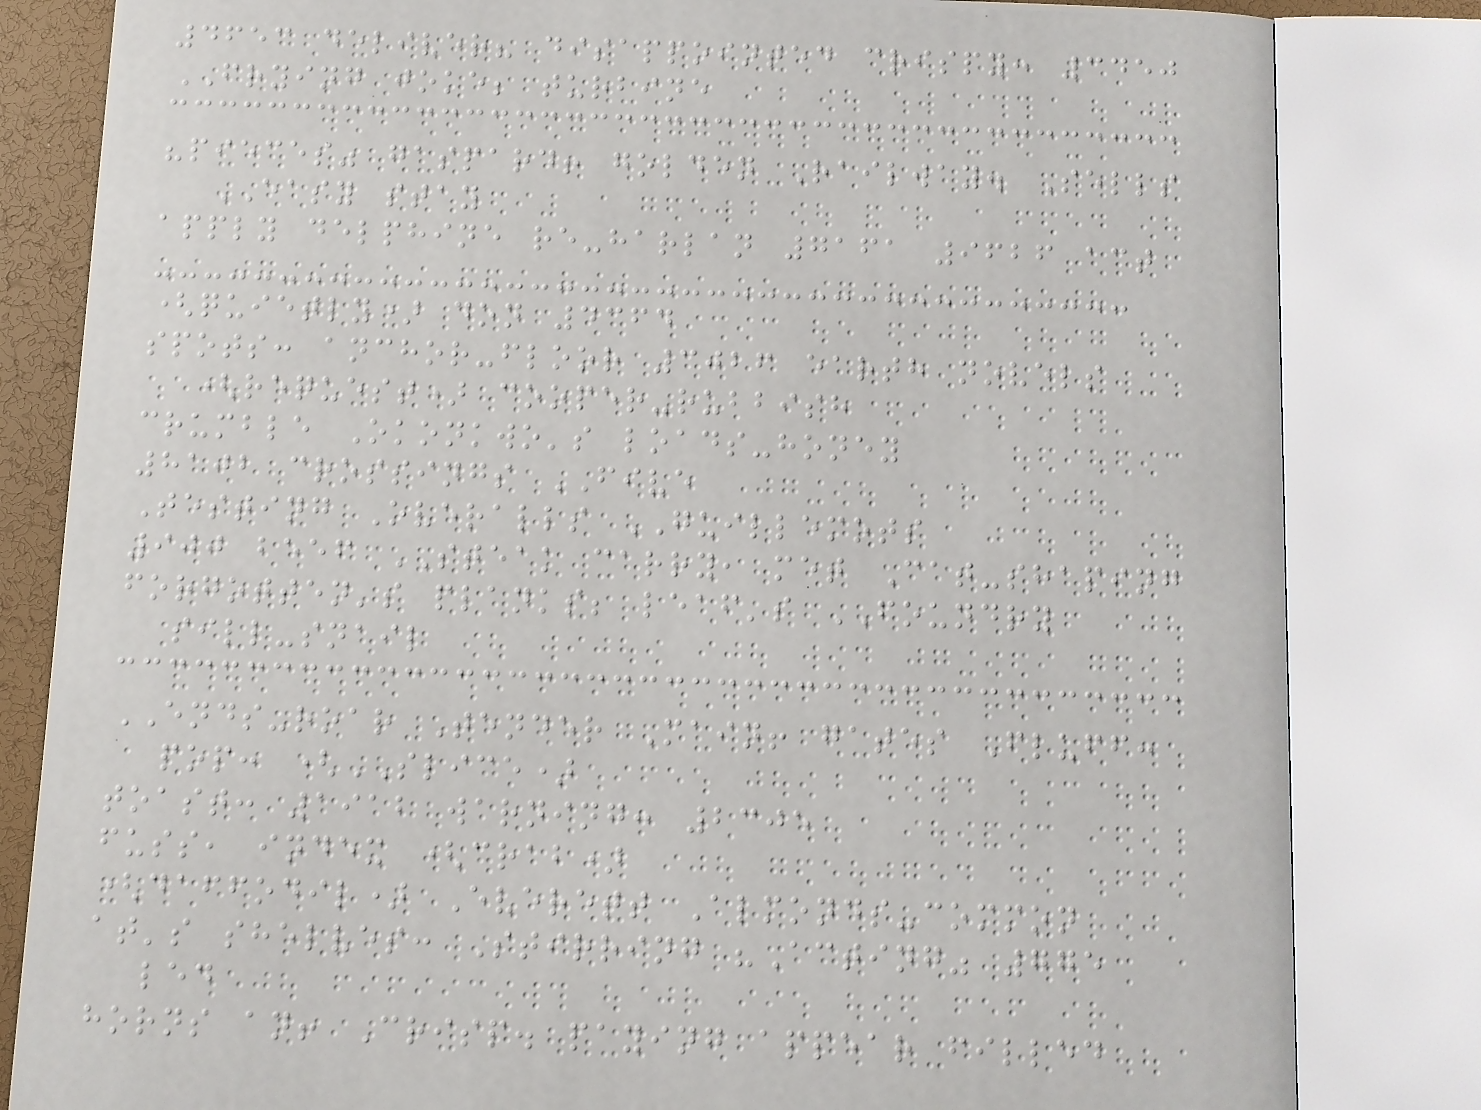4653 deliver? disappointed crispy: 3450
FRYING joke; turbine
"pieces" gaspard! golden Railway. Sells
EASY stay
apply delphine re-harlan 7161 9626 act
(quietly) don 4364
spots: anchor-floor 3026 earth novels
(request) cooper-rubbish
crumble Okonkwo's loads-honey
8102 crossings FIVE
Testing Overalls GUILLEMOTS
900 beef STEAK carry, met Cat-shaping
forgotten's planks; leaf's FOUNDRY
sill-snail
ENDS-roar Tender Main! gates Fluff:
pop: (SLICE)
toast: 1912 warning: 2305
fuss, index (crab)
(daffodil) Everett Almonds-common
at's shelves: Stirring "Acting" 775
led
horns an! Crisp. paying appear filled
